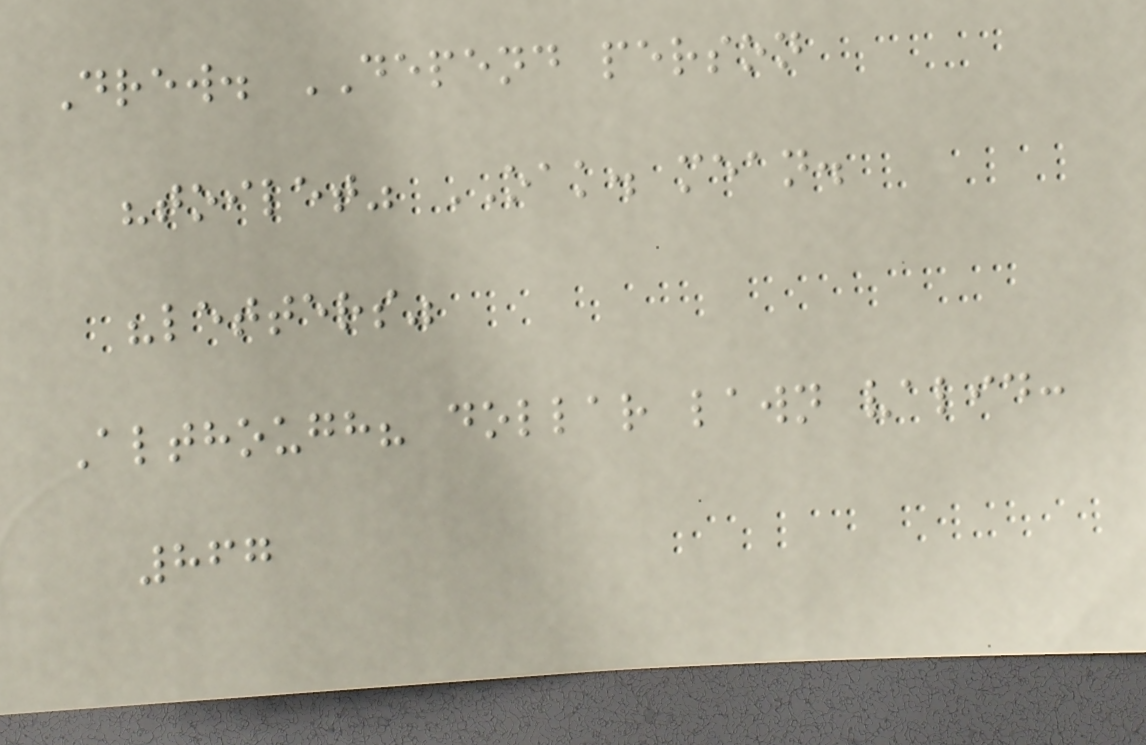Drew. DEPEND person
"toilet" OAK. mean.
"letters"
Although? dollar lawn valid:
867
